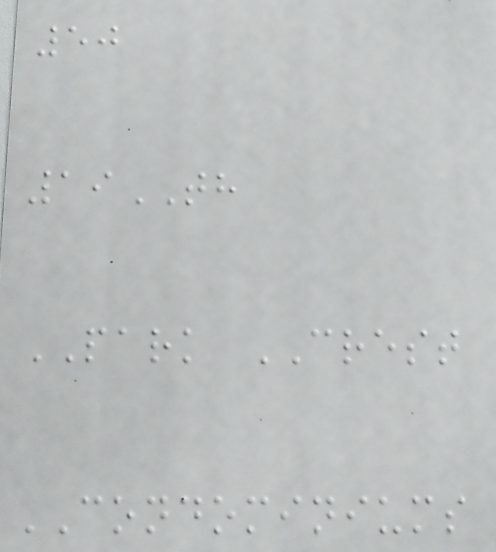50
19TH
PARK CREST
CONDOMINIUMS
